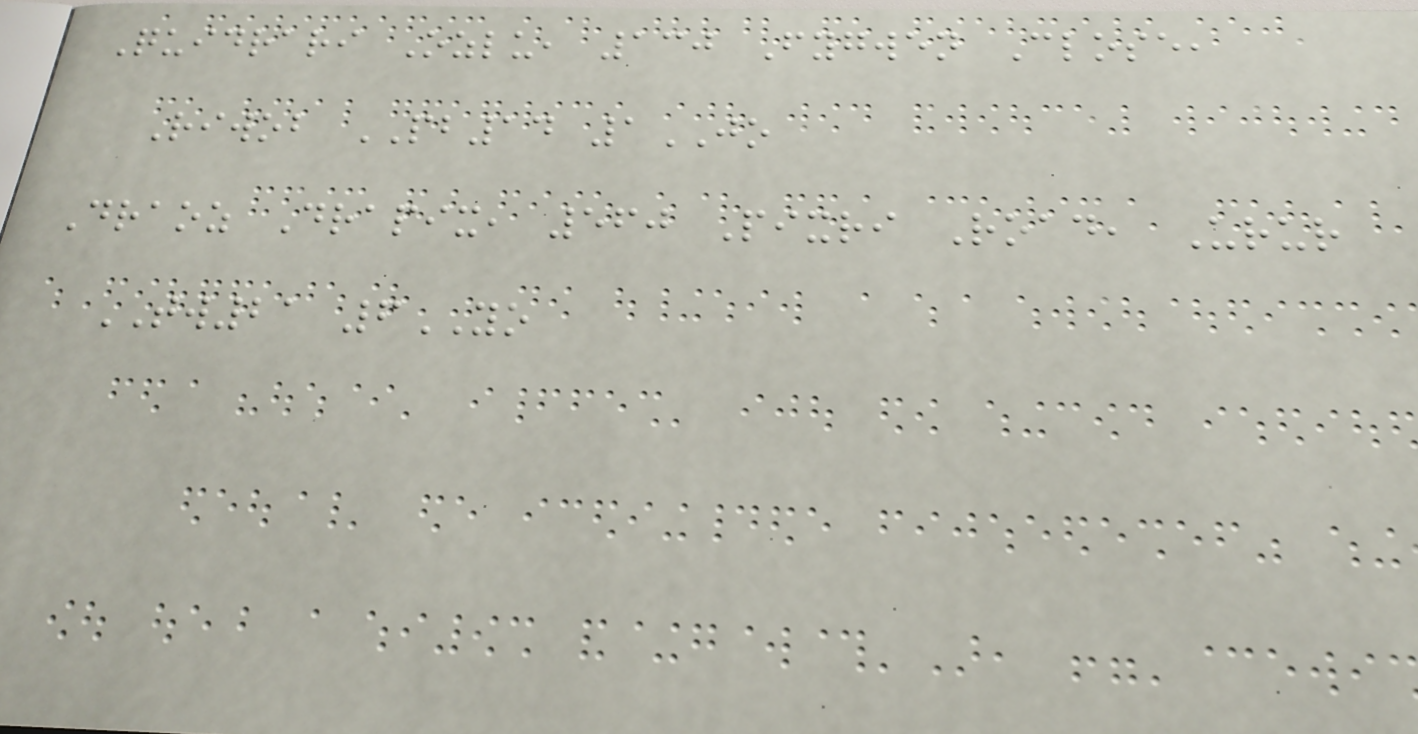Quidrari Ozlu, 130 Fygwen Close,
Riwob PB14 1JO
Draoz Drapix, 560 Pixri Road, Urur
TW21 6YO
